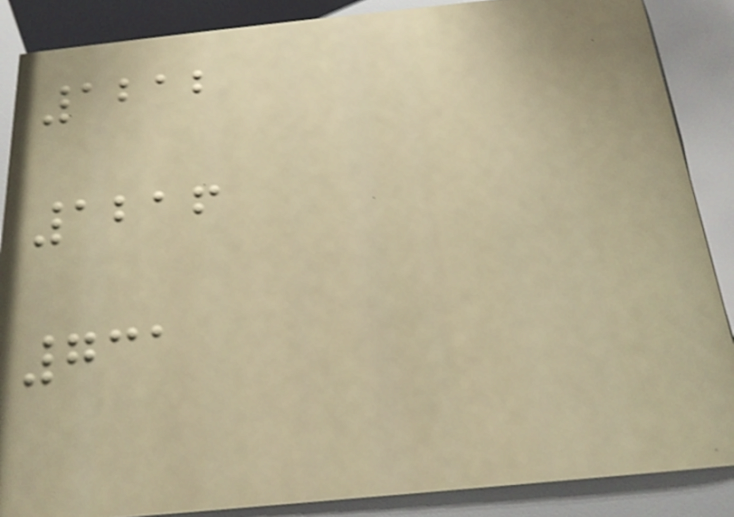1212
1216
731
